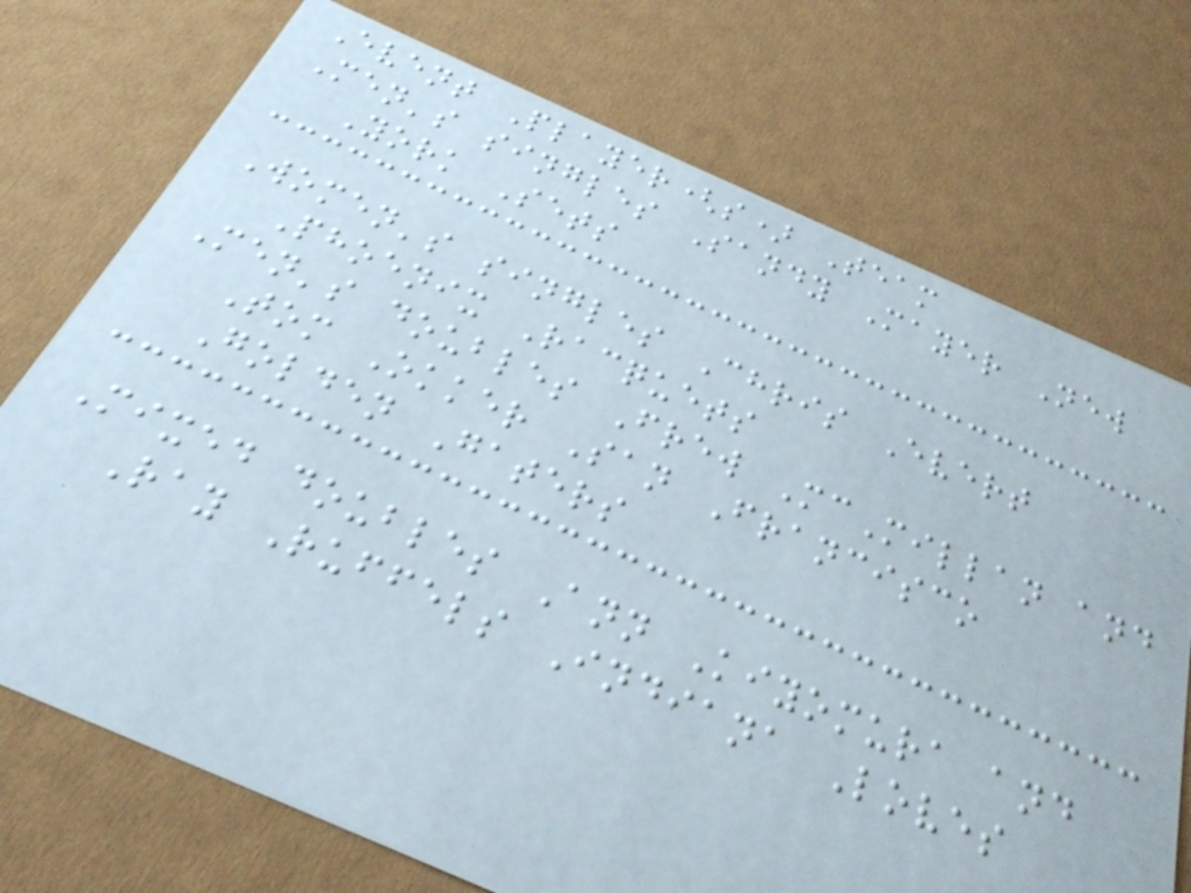Event Player(s) Team
Men's singles Sandy Mayer New
York Sets
Women's singles Chris Evert
Phoenix Racquets
Men's doubles Frew McMillan and
Tom Okker San Francisco
Golden Gaters
Mixed doubles Ann Kiyomura and
Ray Ruffels Indiana Loves
